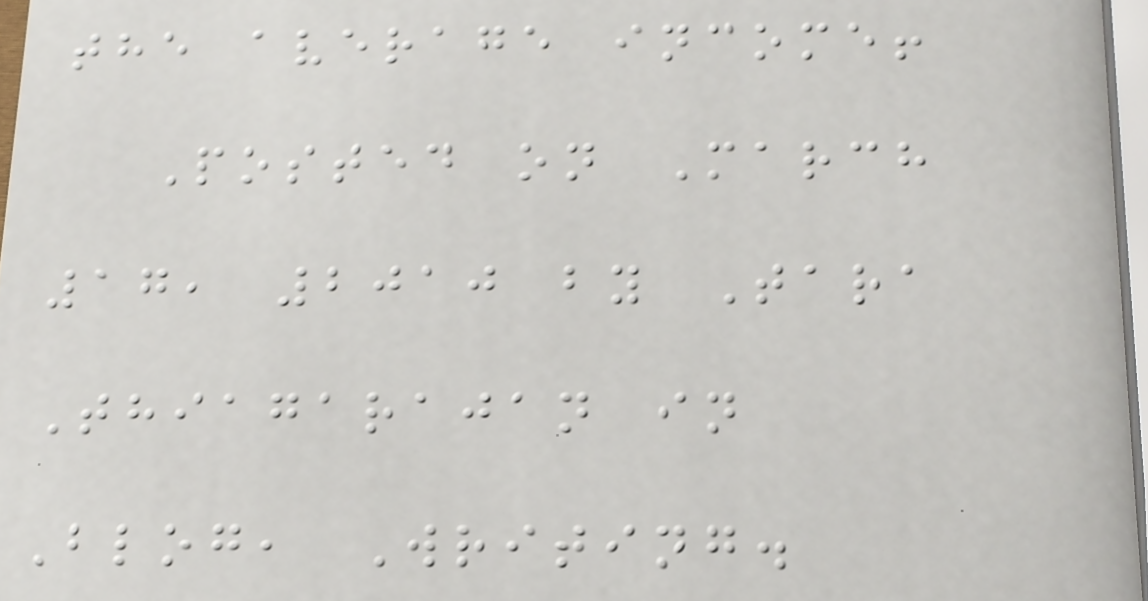the average income!
Posted on March
17, 2010 by Tara
Thiagarajan in
Blog, Writing.
